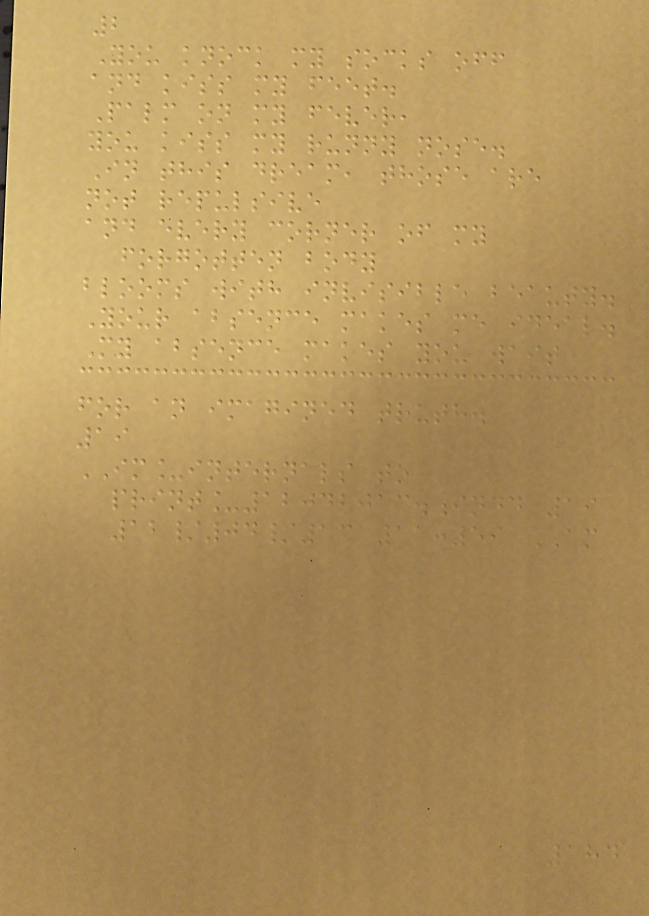2
You knock my socks off
and kiss my feet.
Palm on my fever,
you kiss my runny nose.
In this dream, those are
not repulsive
and every corner of my
forgotten body
blooms with invisible beauty.
Your absence makes me ideal.
My absence makes you wait
for an imagined truth.
19
IM_internals to
print_12042013.indd 19
12/04/13 11:59 AM
184
